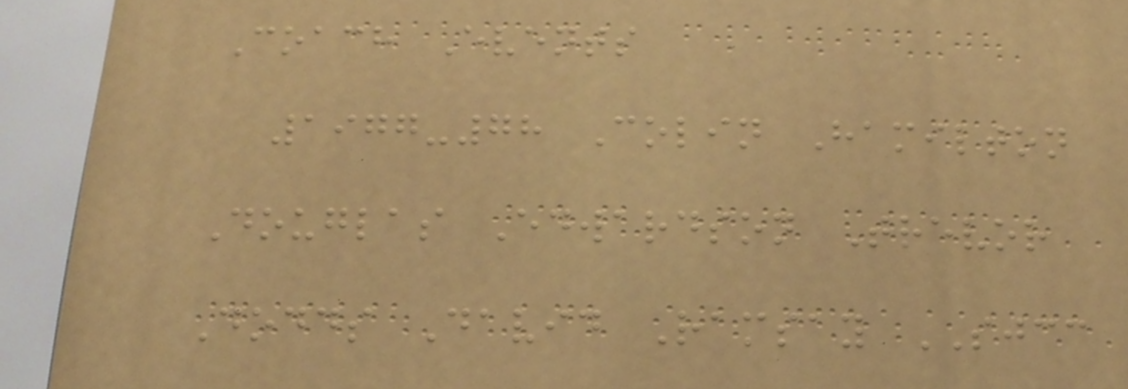Coach Events
1977-78 Colin Hamilton
Douglas Edwardson Trevor
Dodds David Ramsay SJCC
